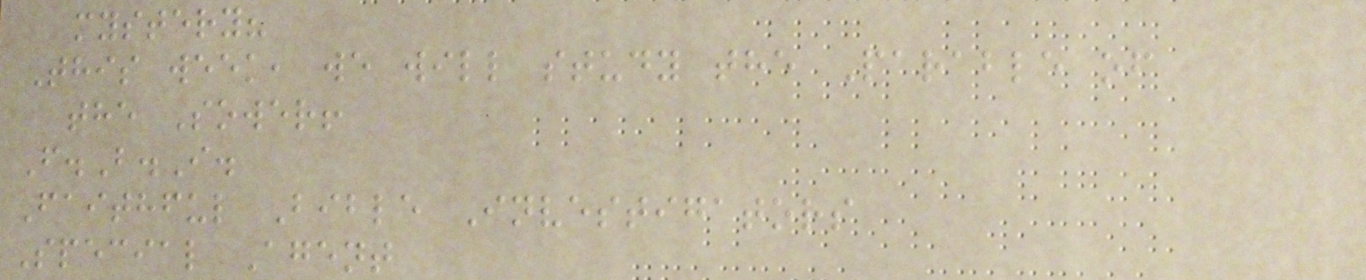mystery?
This week, we will study the Parable of
the Sower!
F.B.I.
Faithful Bible Investigators
Special Agent
